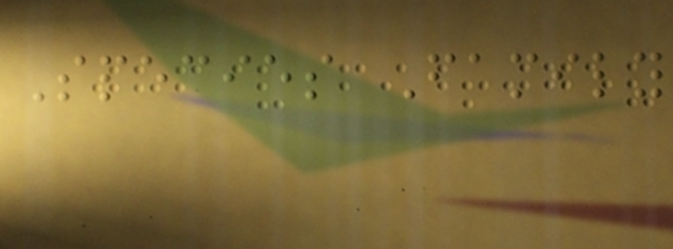Species Family
